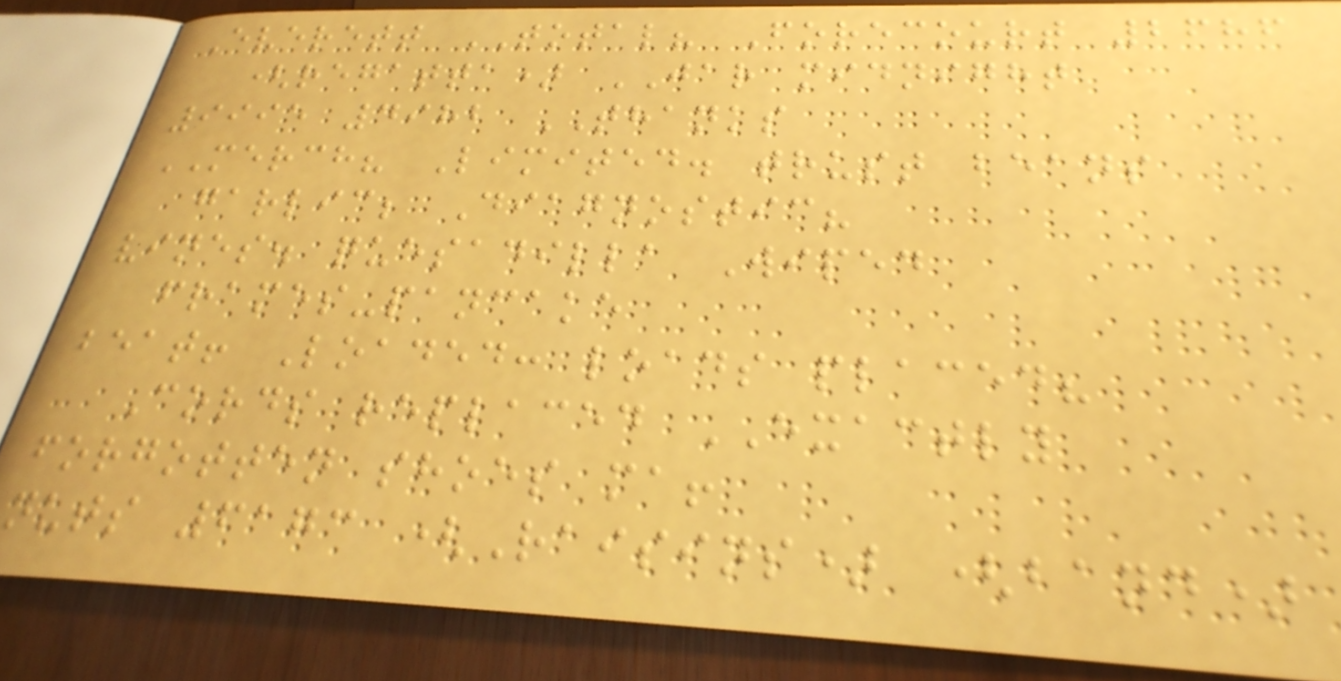Everett TOTAL? Forecourt 2686
(regatta) JAR midnight
9995 4982 THANKS
MERCH? Limited. trust beans
garlic; Diagnostic?
vines. quesadilla Wiped
frames-pancake
beat! Loaded: loads placed?
Cords replaced EXACTLY
forgotten shoes ma!
nuts 6173 (Raisins) (band)
